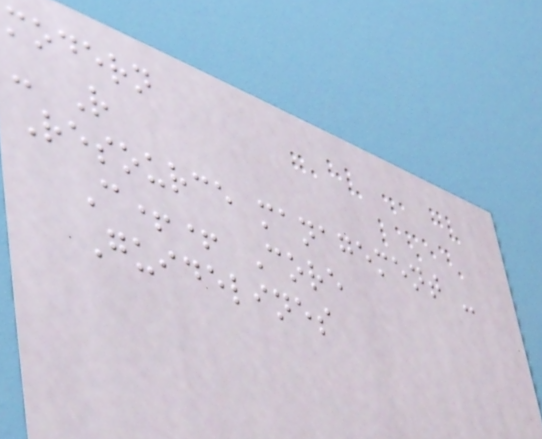modern
- R
Resource management -
C++ Core
Guidelines
